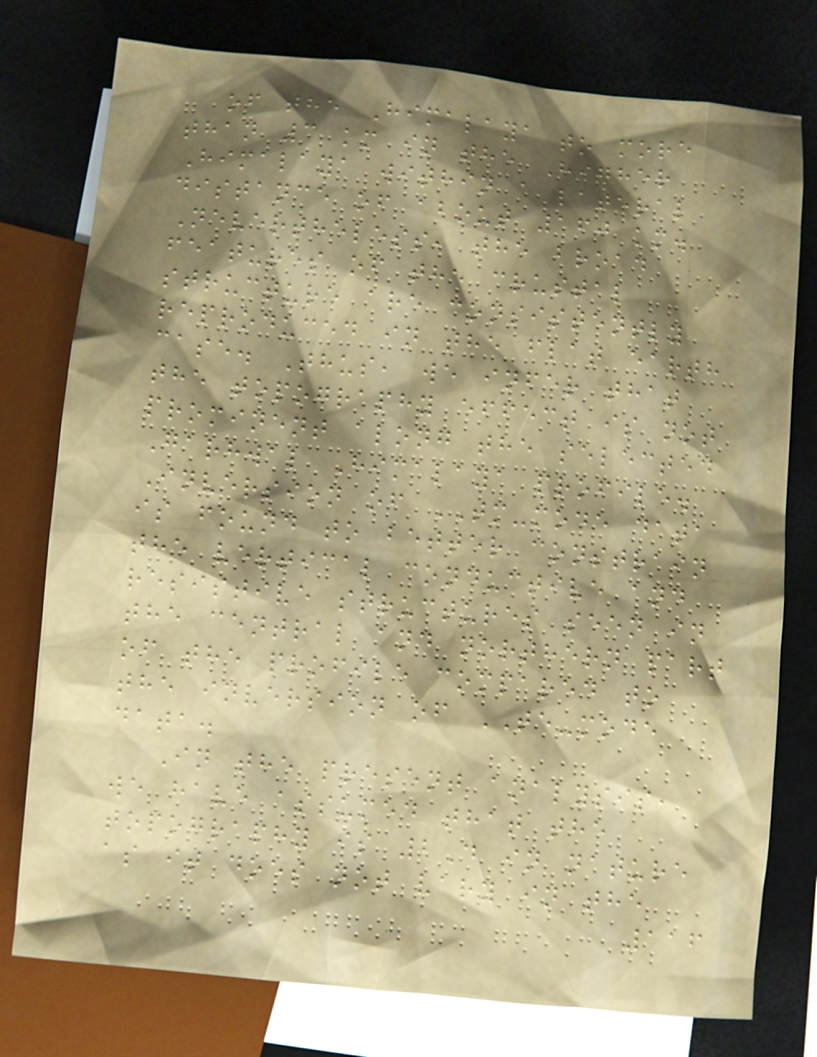of the Himalaya to more
than 3 km in the Higher
Himalaya within a lateral
distance of about 160 km.
Nevertheless, the broad
features of the crustal
structure are consistently
reproduced in the flat earth
case. Thus, we infer that
the topography effect is not
prominent along the selected
Garhwal Himalaya profile.
Inversion of TM-mode data
is found to better constrain
the vertical conductive and
resistive structures seen in
the central and northern part
of the profile compared to
the inversion of TE-mode
data.
In the present analysis,
we have assumed that the
topography is 2D in nature
as it does not vary in the
116
